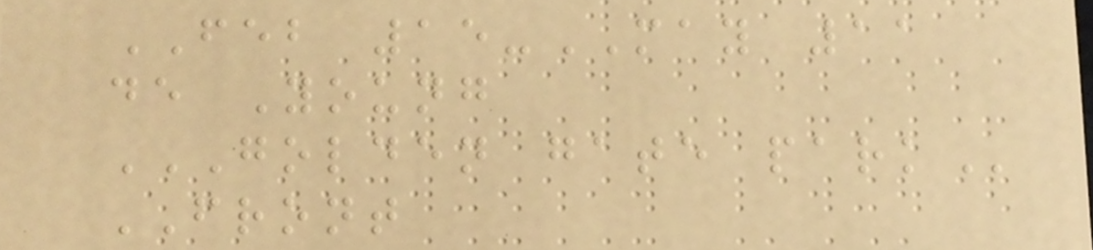FEB 15-MAY 11
de Young
GOLDEN GATE PARK
FRONT
